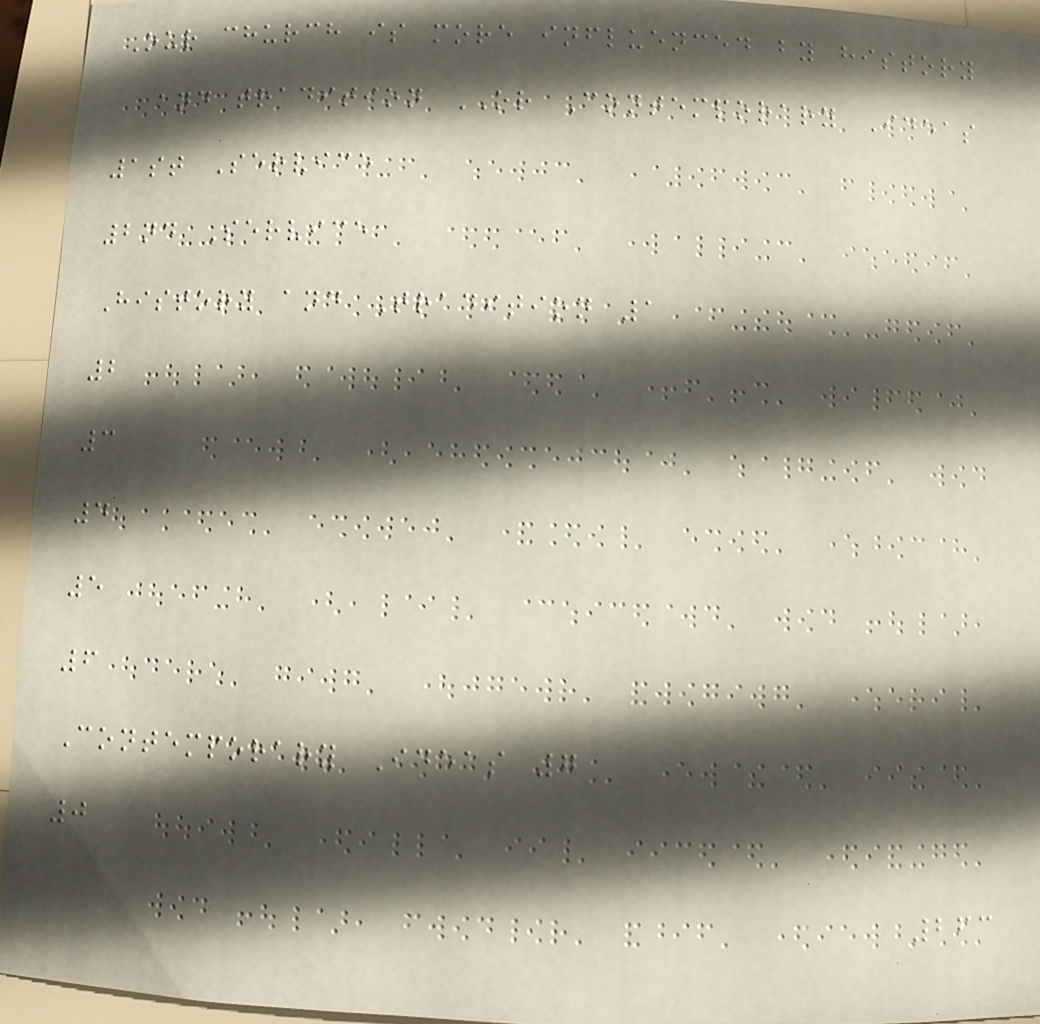Our church is more influenced by history
and tradition OR Contemporary Ideas
1st Service
2nd Service
History and Tradition 1
2
3
4
5
6
Contemporary Ideas 7
0
263
